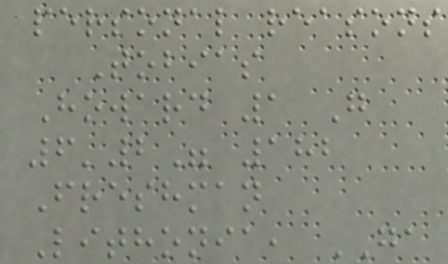personal reasons
Tobias
Howard 1 G
6'2" 182
Freshman
Lithonia, GA
